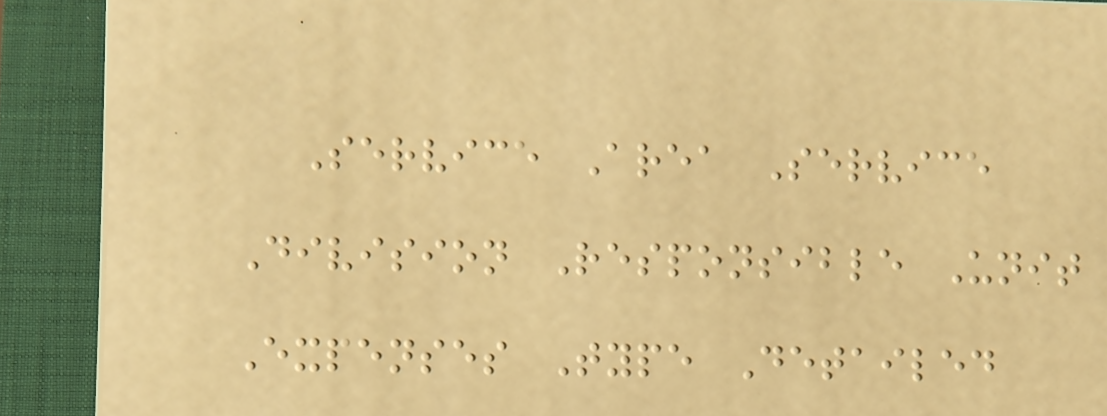Service Area Service
Division Responsible Unit
Expenses Type Detailed
